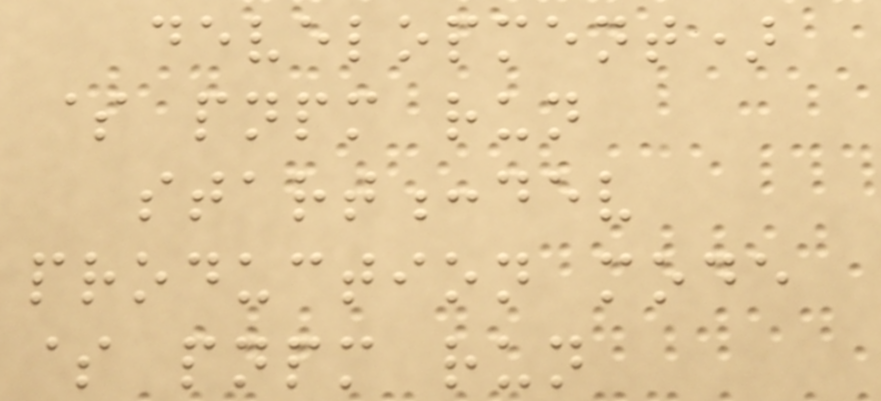development)
$ pnpm run
start:dev
production mode
$ pnpm run
